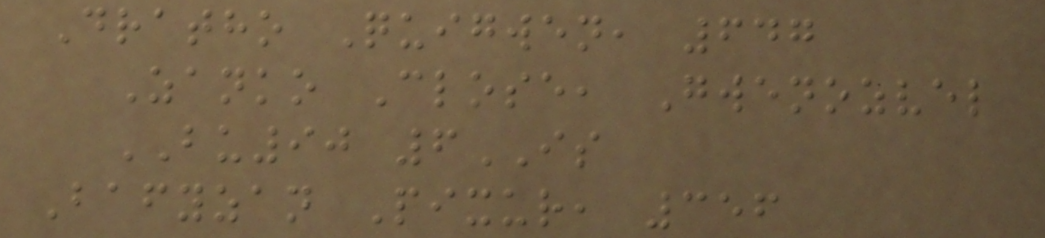Dratho Quigwen, 647
Zanko Close, Gwenozvel
BU90 6IS
Bafyzan Pixur, 356
